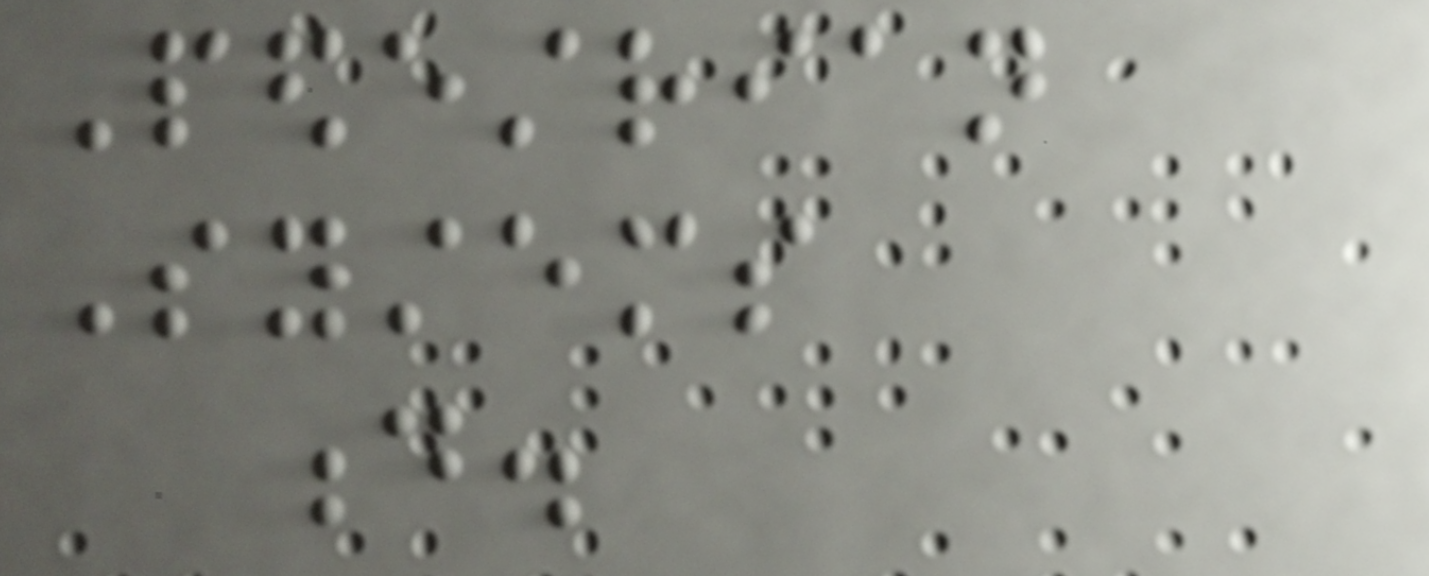Pedestrian
Systems
d.
